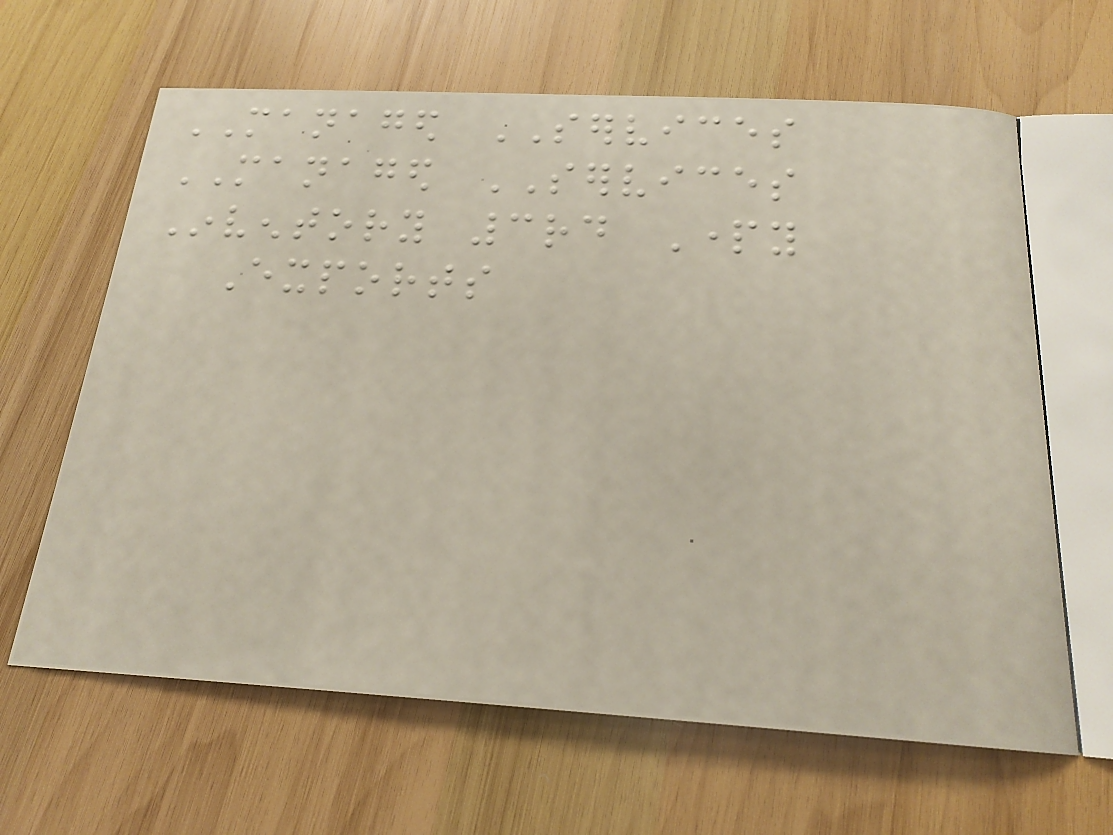MANAGED SERVICES
MANAGED SERVICES
Inventory 3rd Party
Exports
